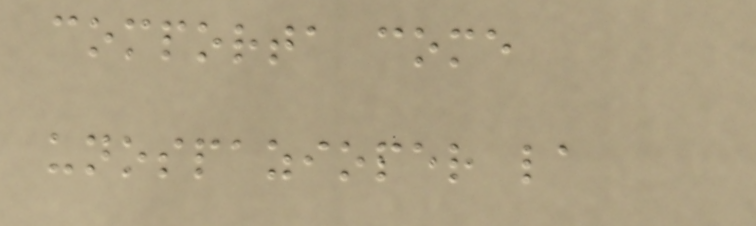comporta come
unospazioper la
